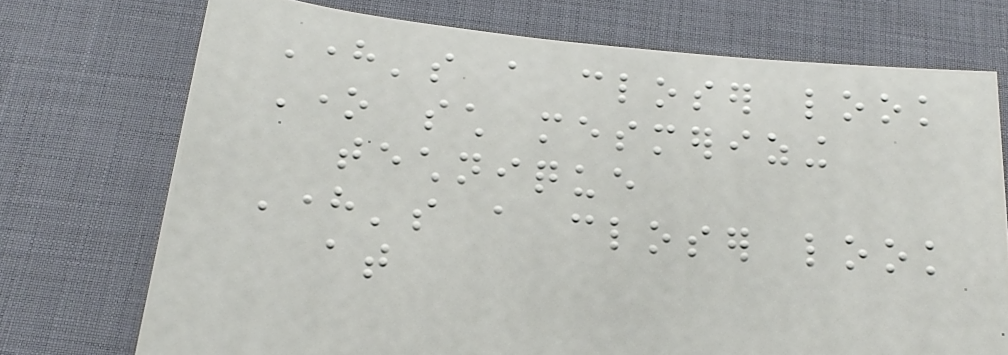Here's a closer look
One such mesmerizing
technique
Here's a closer look
at
